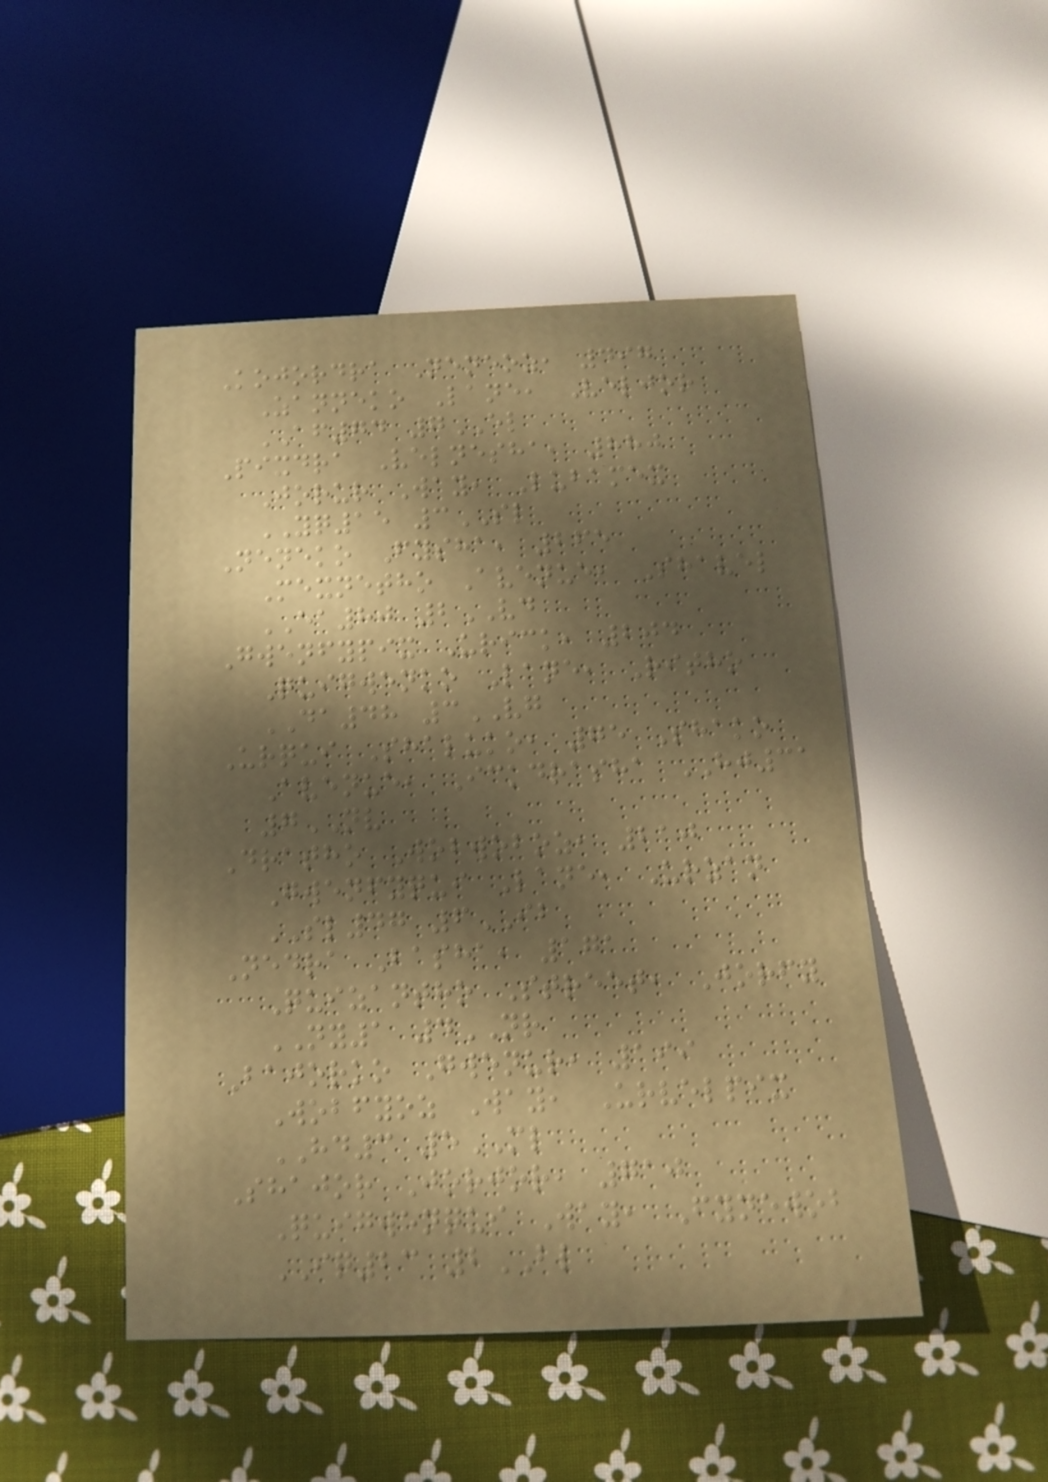Kojordra Neneoz, 497
Zanneko Lane, Veljor
AF74 7EL
Pixdra Velnesha, 880
Jorur Way, Lubamex
YQ15 3SL
Neneko Fysha, 265
Mexnetho Avenue, Shavel
EA80 2VD
Gwenfypix Urick, 204
Quigwenko Lane, Ritho
DA48 3VG
Urqui Shaluko, 75 Shako
Avenue, Ickdrasha HJ31
7NV
Dratho Wobwoboz, 210
Gwenfyqui Lane, Urzan
SL47 6IB
Nedra Basha, 171
Quizantho Street, Jorfy
NY1 4NR
Bajorko Gwenur, 199
Wobfyoz Way, Urvelpix
HD3 5ML
Shajor Jorjor, 710
Quigwenqui Way, Fynewob
IQ23 2BL
